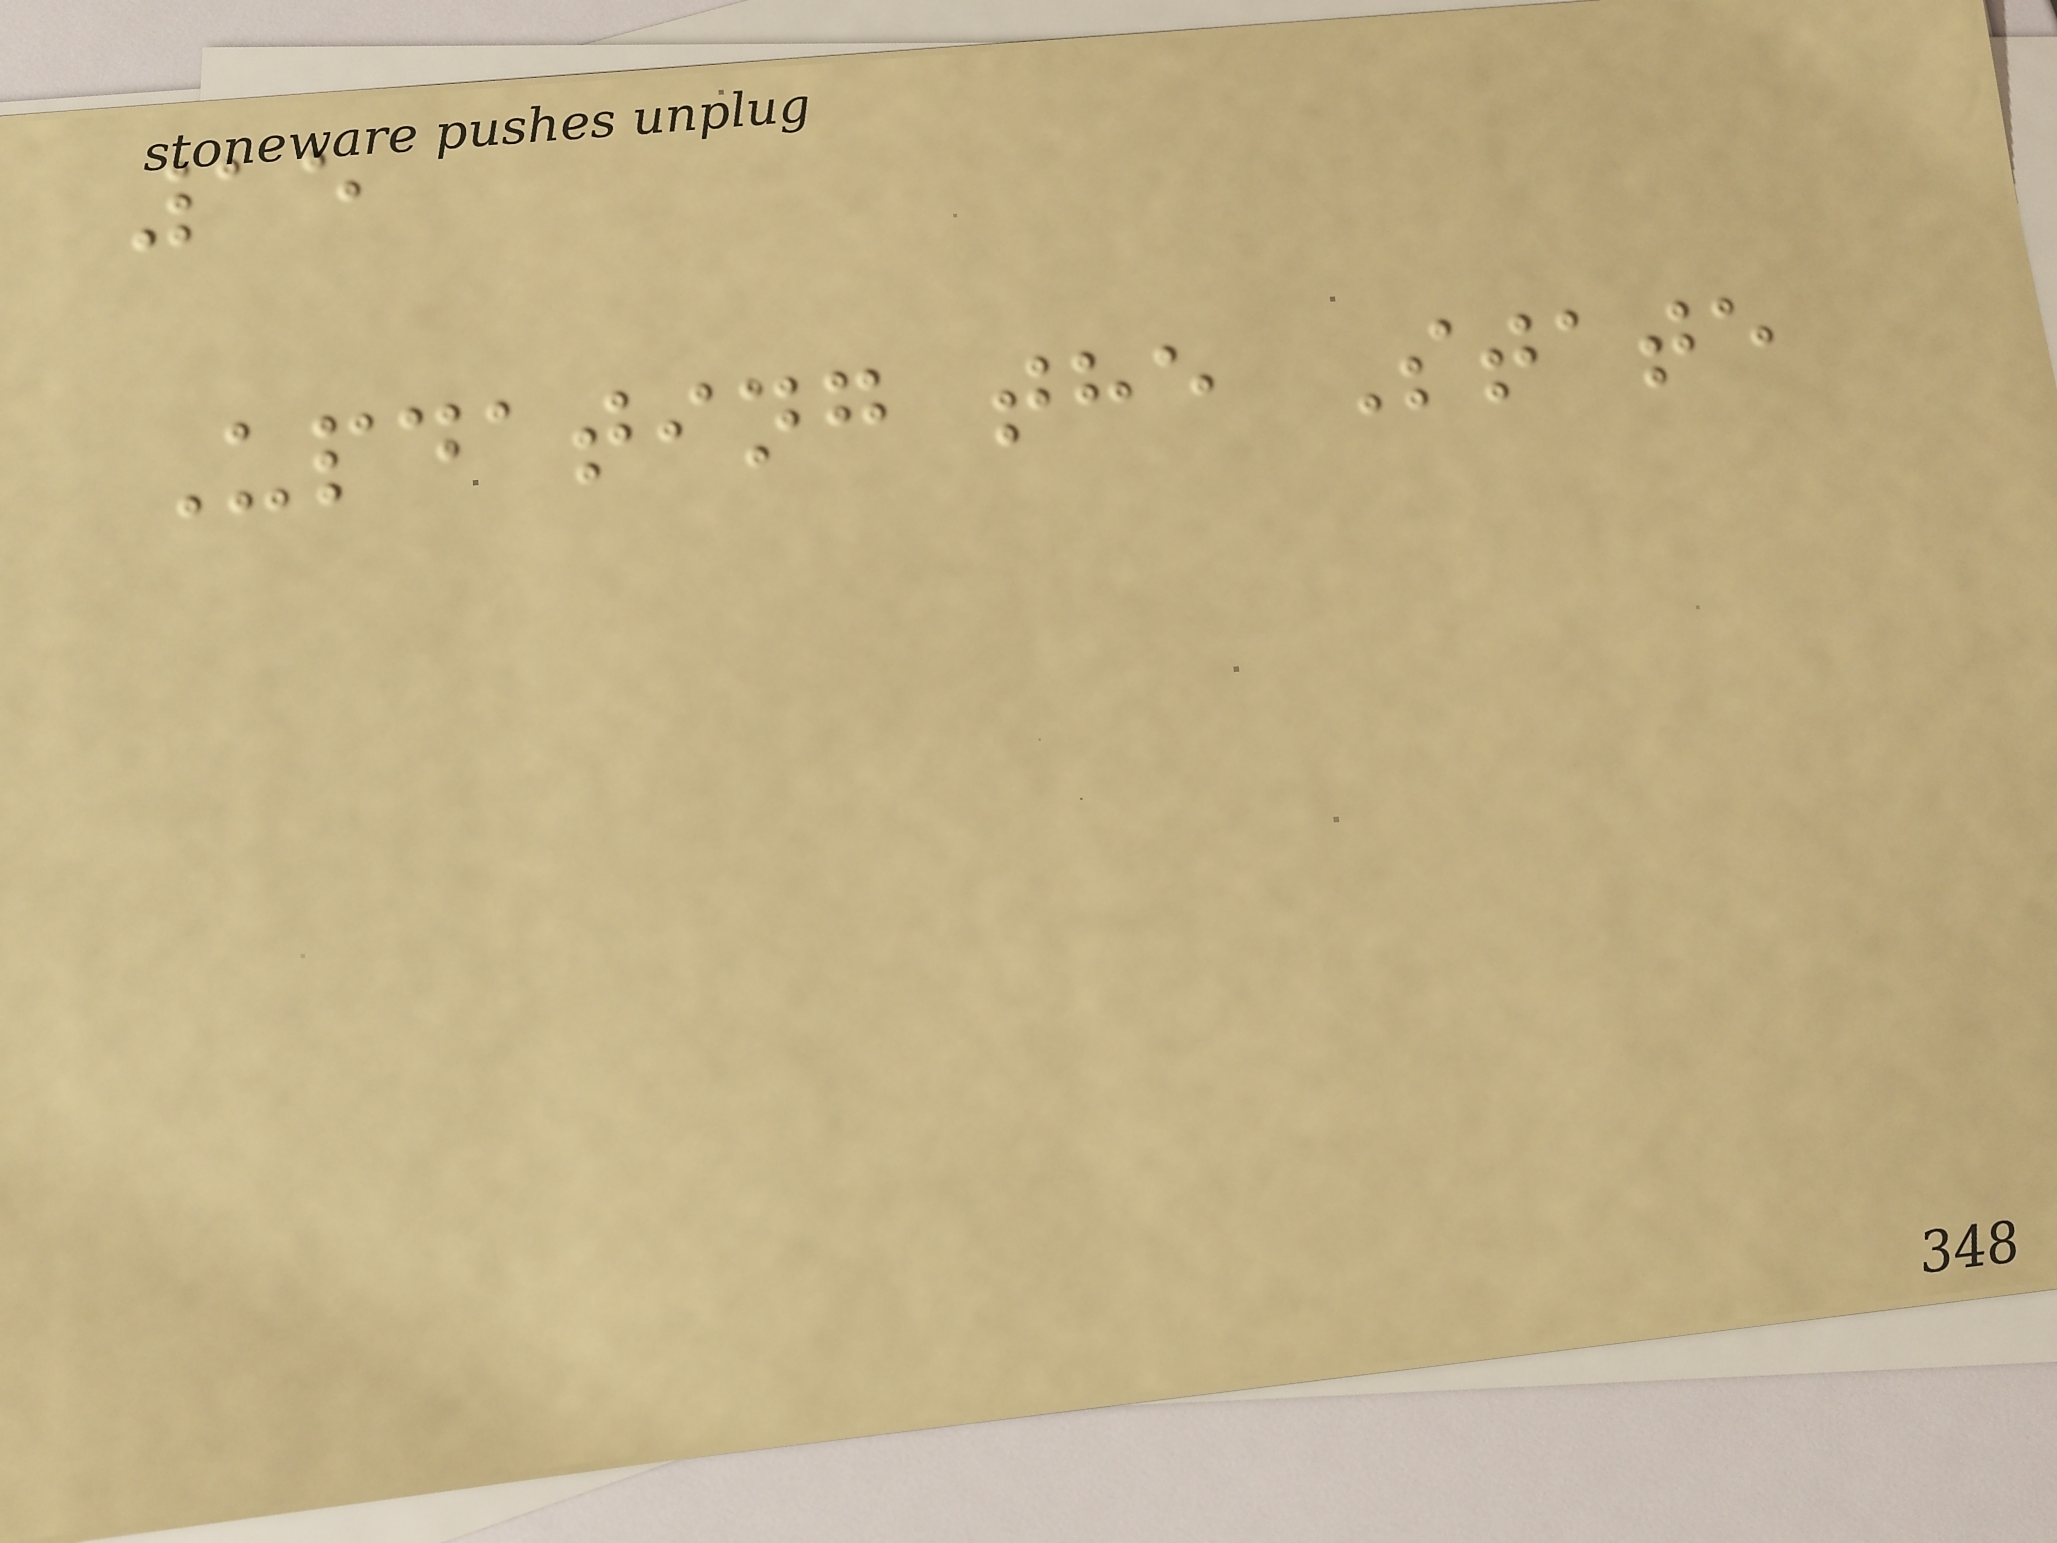15
Updating the State
